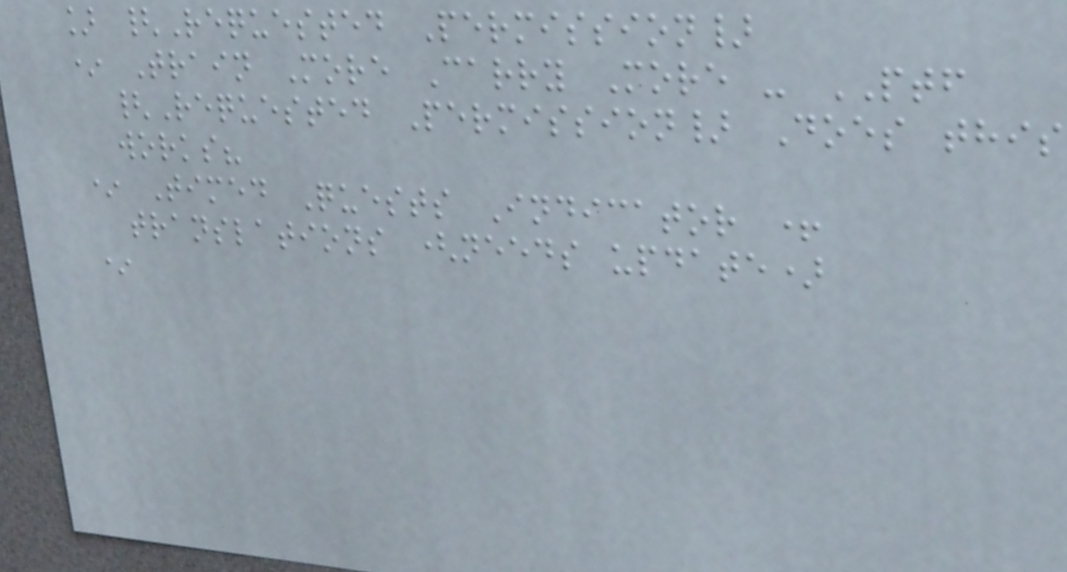] {Requested Permission}
* Train More Carry More - PTF
{Requested Permission} Does this
works?
* Timed Quests Indicator +
translations (needs update)
*
